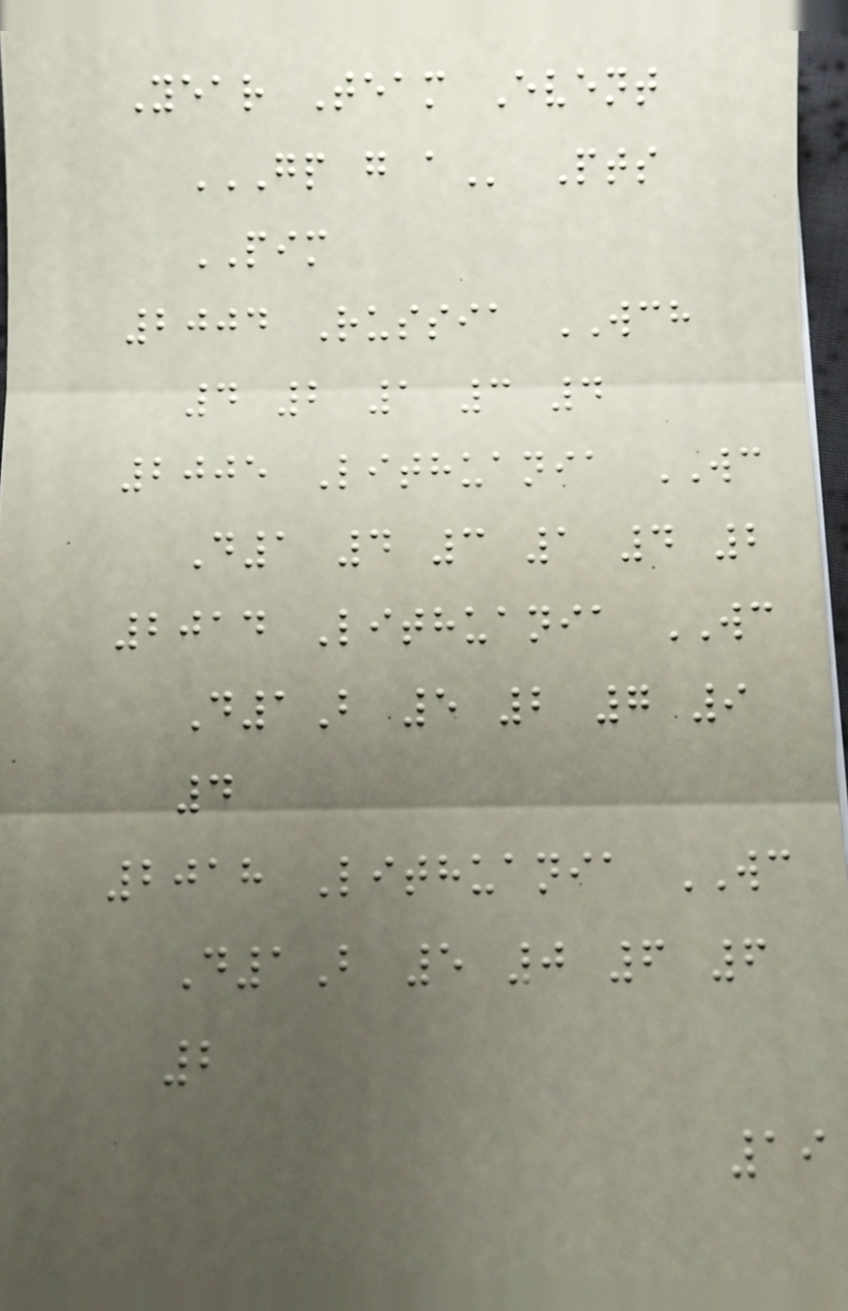Year Team Event
GP G A Pts
PIM
2004 Russia WCH
4 2 1 3 4
2005 Lithuania WC
D1 4 3 1 4 2
2014 Lithuania WC
D1B 5 2 7 9
4
2018 Lithuania WC
D1B 5 0 6 6
2
19
